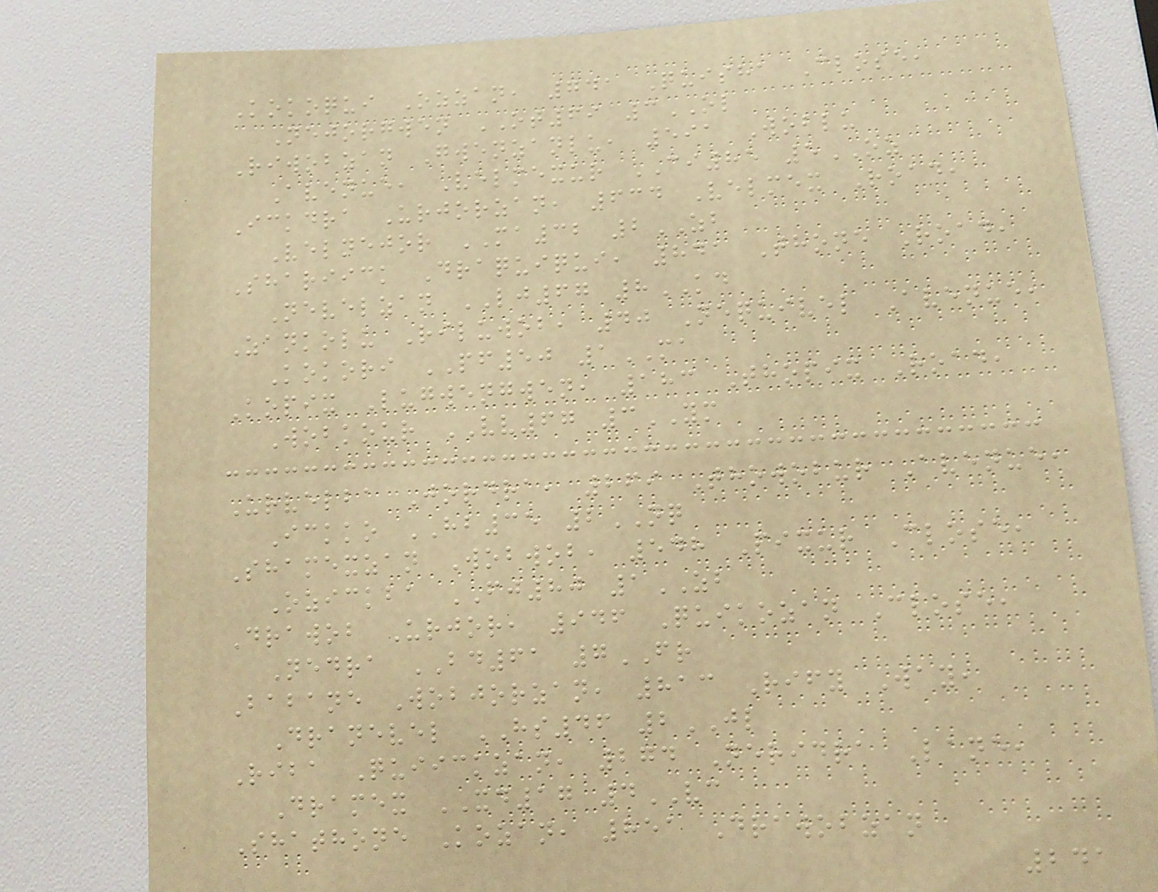Kokoqui Ozzan, 741 Quisha Close,
Nejorgwen OT69 3OL
Riwobzan Gwenzanlu, 591 Woblu
Avenue, Velmexur CI85 5OZ
Ickdra Urjorzan, 634 Velmex Road,
Velnejor MA32 2ZB
Shariick Draquiqui, 841 Thone Road,
Nevelzan LJ67 8KD
Zankolu Riluwob, 40 Nequivel Avenue,
Kokori PF50 1MA
Kopix Lugwengwen, 183 Thopix Road,
Wobkour VV67 3YM
Urvelba Jordra, 269 Thowobur Avenue,
Ickko HB35 2NQ
Shamexzan Wobwob, 548 Pixur Close,
Ozickba FJ80 1ZB
Drawob Urjor, 946 Quikozan Close,
Nedra BD61 7FR
Babane Wobjorzan, 813 Rify Way,
Dranevel HS46 2JL
Riba Quiickzan, 274 Neridra Lane,
Dramex XD17 4VC
Shathone Kozan, 851 Drawobzan
241
